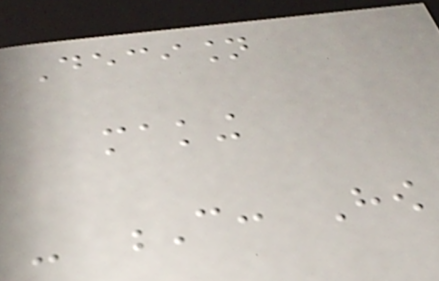Decision
making
- C: How
